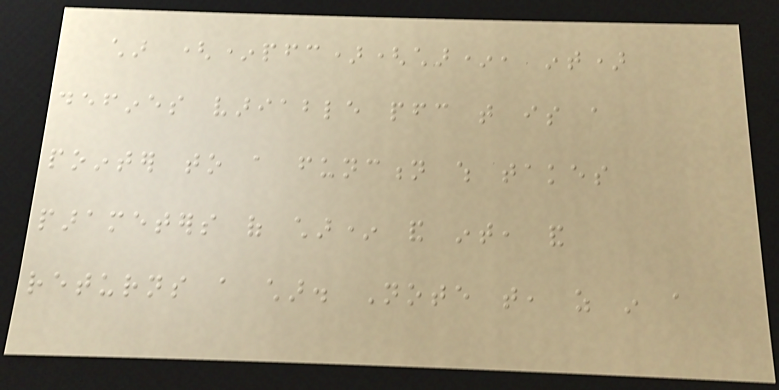char (*pfc)(char*, int)
defines variable pfc that is a
pointer to a function which takes
parameters of char* and int, and
returns a char. Note that, as in a
